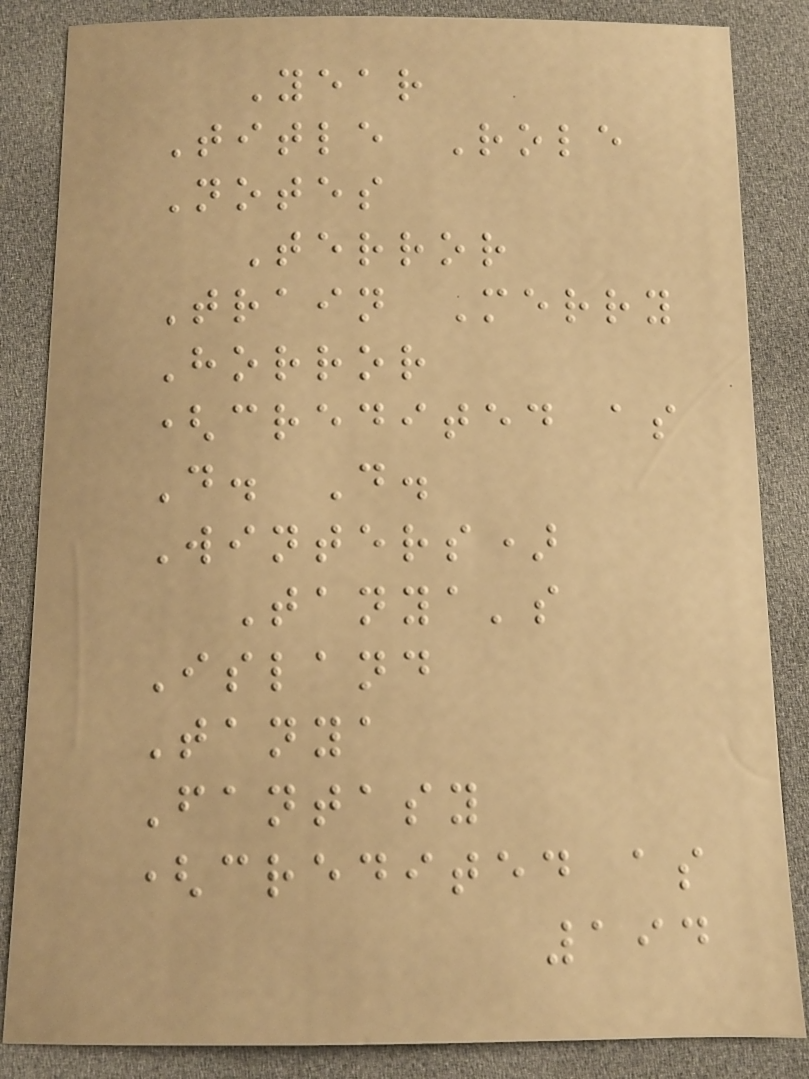Year
Title Role
Notes
Terror
Train Merry
Horror
(credited as
D. D.
Winters)
Tanya's
Island
Tanya
Fantasy
(credited as
194
